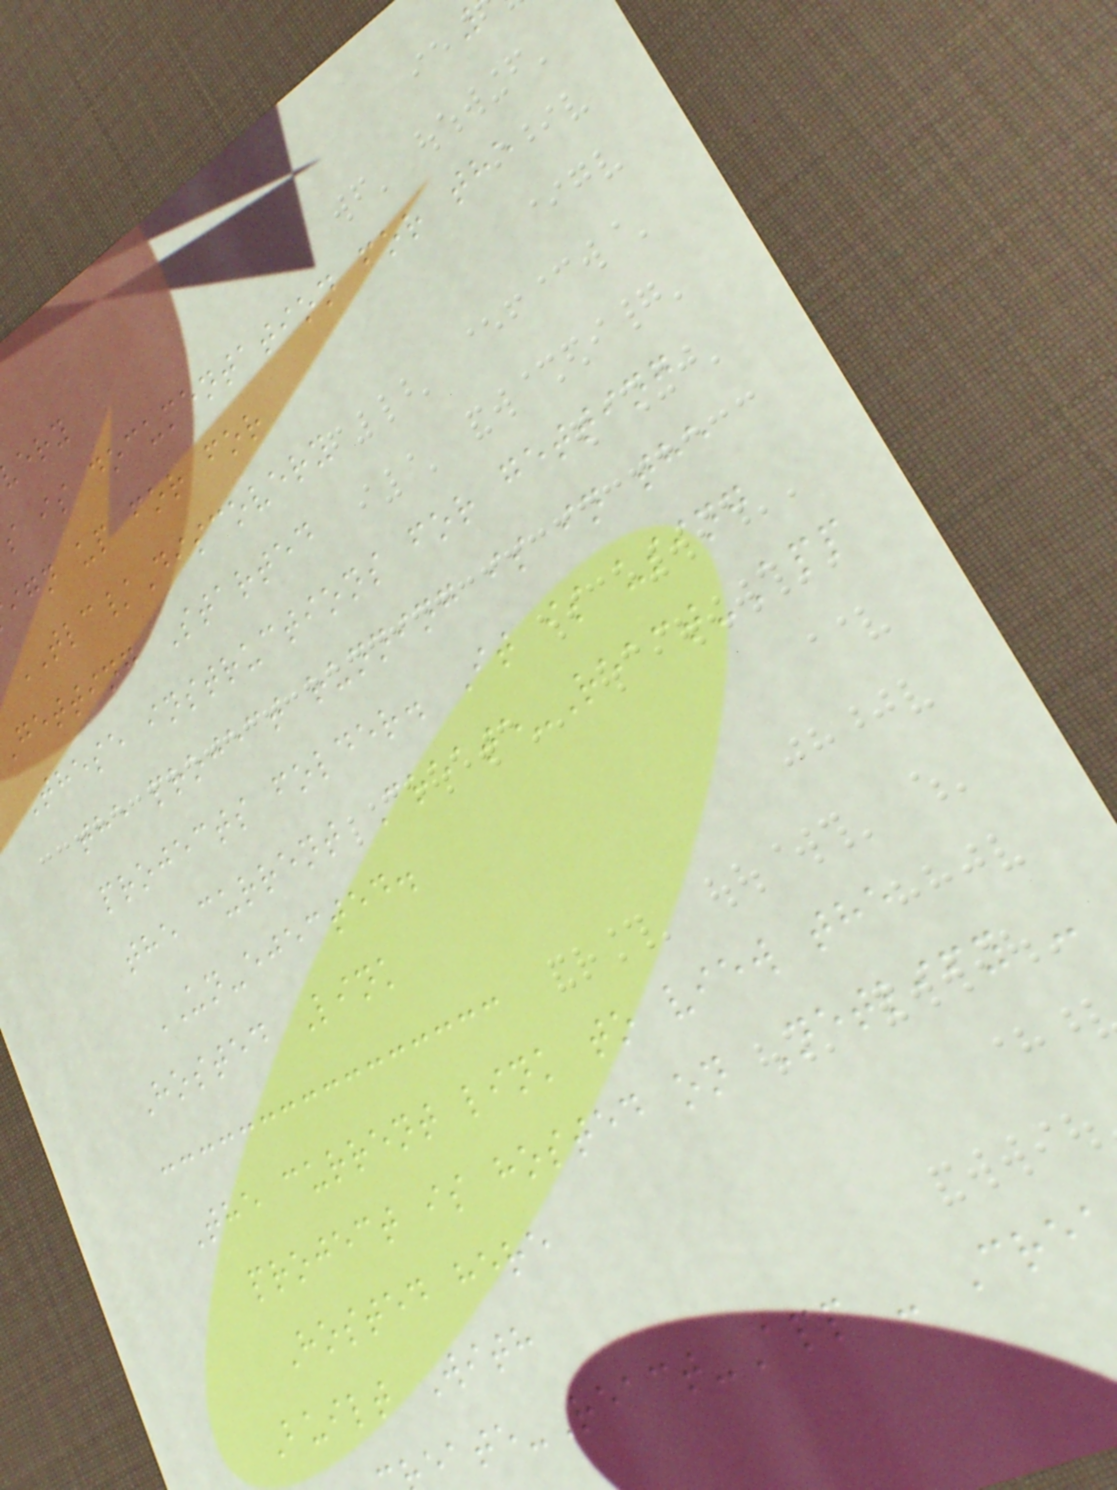s is documentation for the
ign up for for
TLC/Discovery
getting Started
These instructions for getting
the project running is in the
projects folder. It is using
the current Create-React-App
UN-ejected.
Hosted Link
The current link to view the
project is hosted on Netlify -
Hosted here
Built With
eate-React-App - Cre
